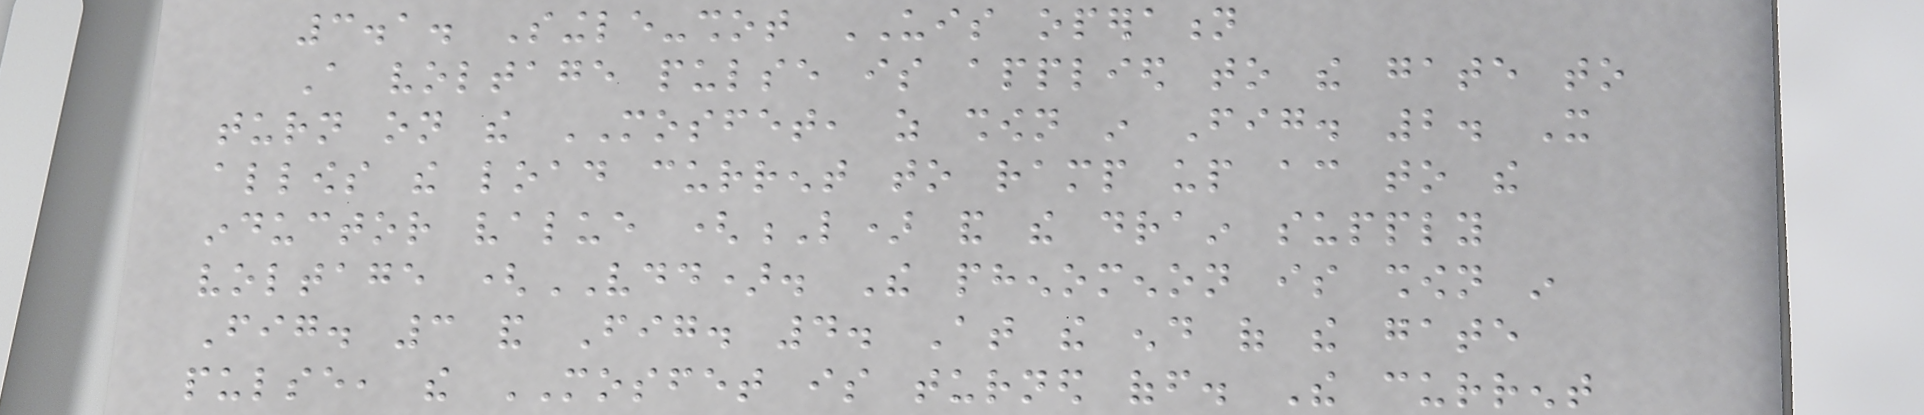3.1. Single-shot UIS operation
A voltage pulse is applied to the gate to
turn on the MOSFET, as shown in Fig. 2. It
allows the load current to ramp up according to the
inductor value (L) and the drain supply
voltage (VDD). The phenomenon is shown in
Fig. 3 and Fig. 4. At the end of the gate
pulse, the MOSFET is turned off. The current
